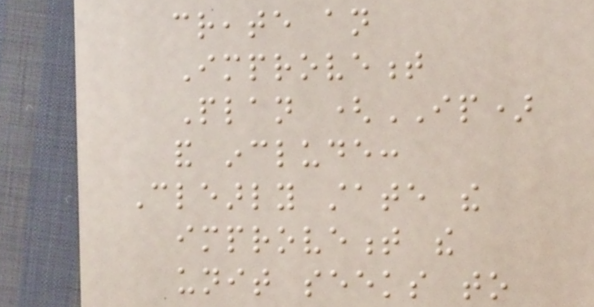create an
Improvement
Plan (IP)
and include:
Clearly state the
improvement the
unit seeks to
